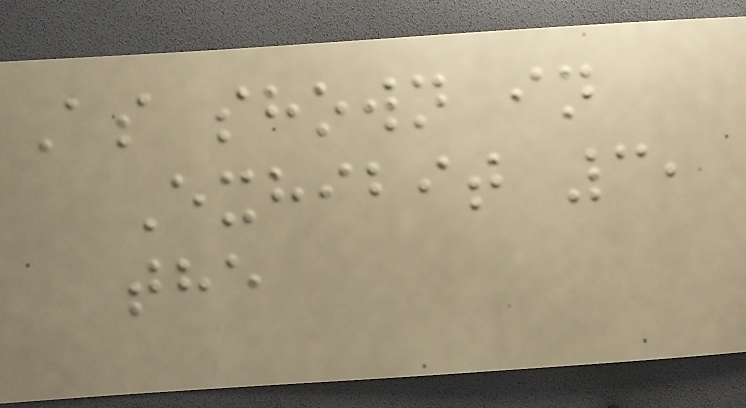As shown in
Exhibit 3,
the
